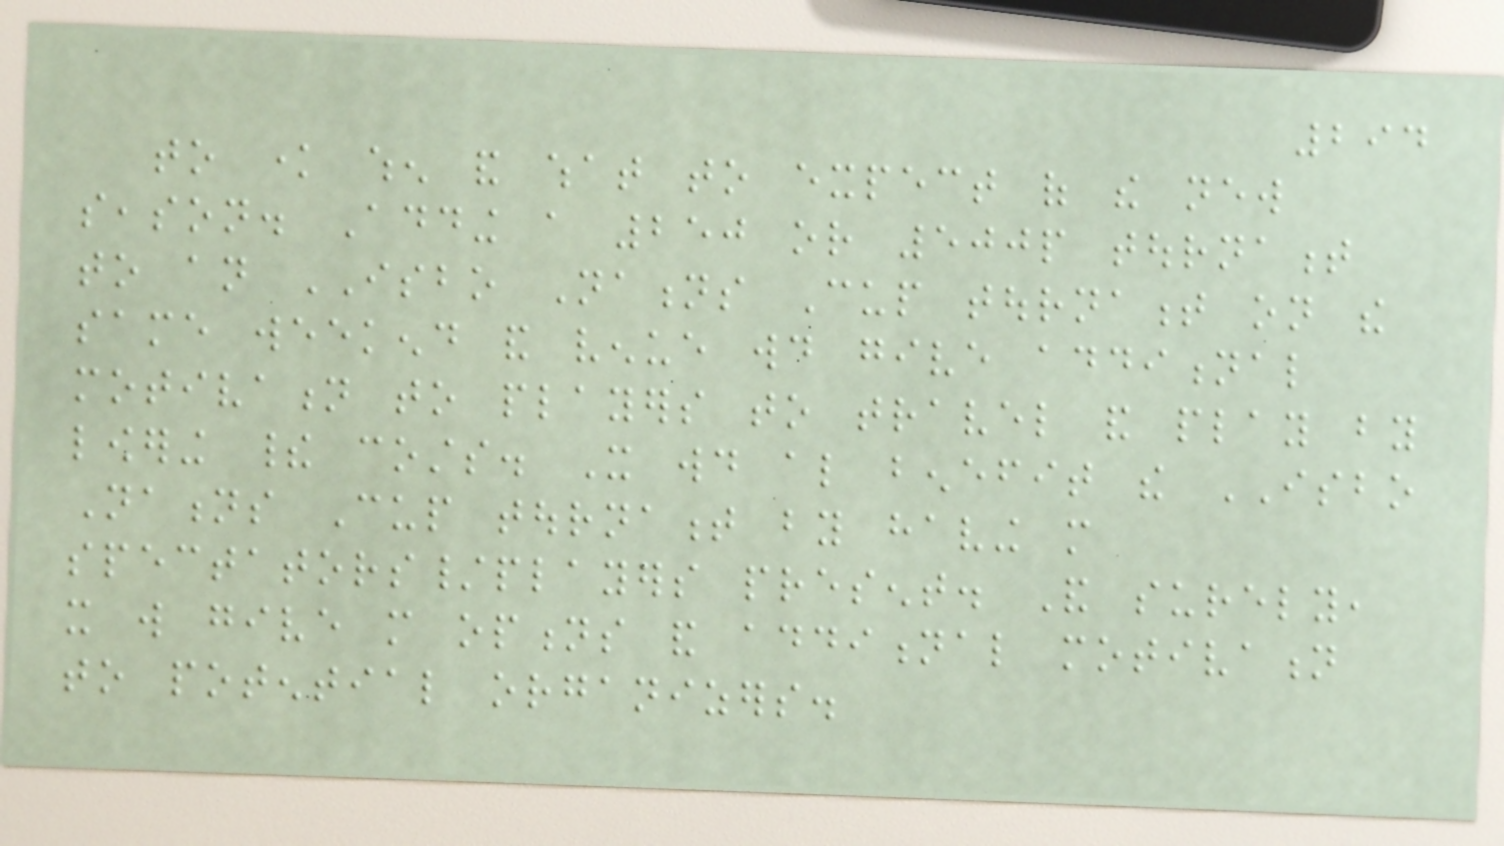294
to know when and what to expect of the new
season. Adding a 250 or 500p tournament
to an ISBO Nations Cup tournament on the
same weekend and venue would give additional
motivation to players to travel and play by
lowering their costs. It would also benefit the ISBO
Nations Cup tournament by having more
spectators/players present. And surely,
it will give more options and additional motivation
to potential organizers.
